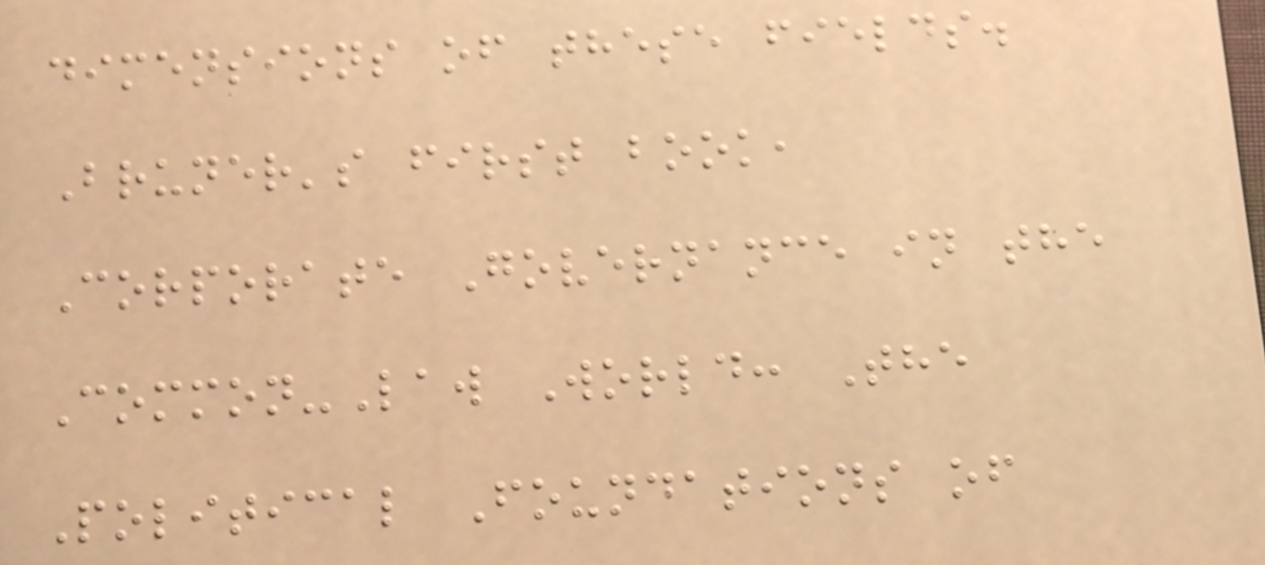dimensions of these fields.
Bruner's first book,
Corporate Governance in the
Common-Law World: The
Political Foundations of
